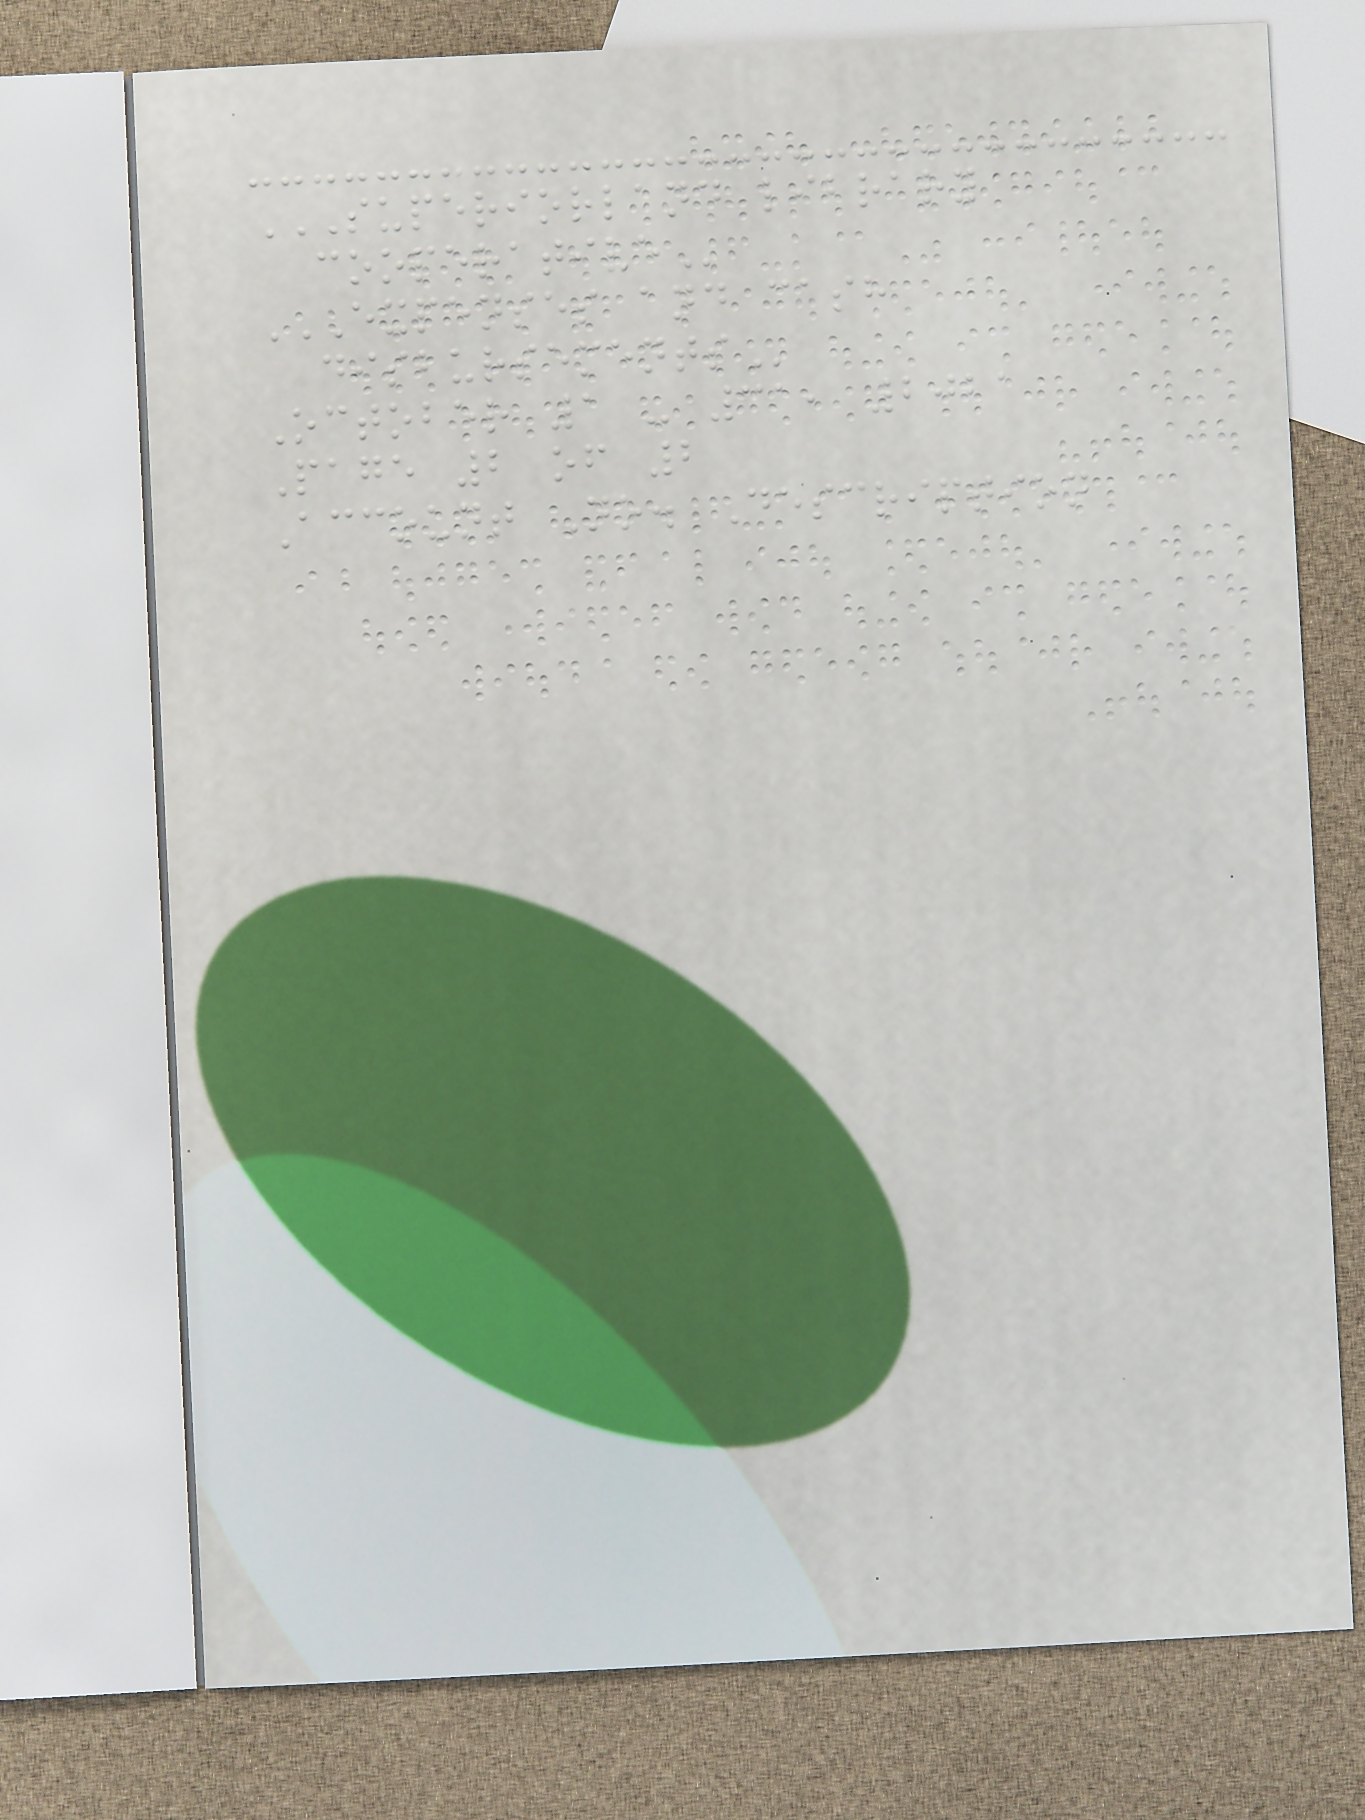SUPERIORLAND LIBRARY
COOPERATIVE
EXPENSES AND CASH
DISBURSEMENTS
October 1 - 31, 2021
Page 2 of 2
Account No. Description
